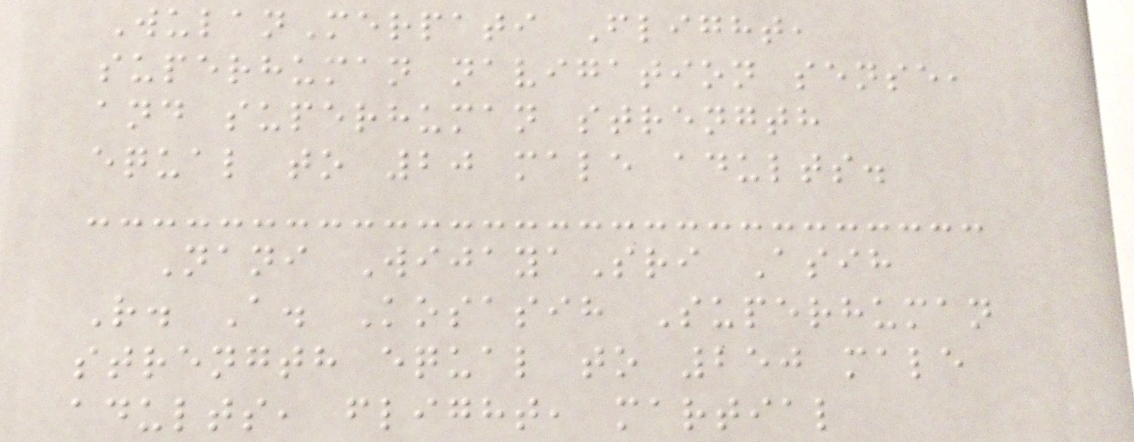WulanMerpati Flight,
superhuman navigation sense,
and superhuman strength
equal to 20 male adults.
Nani WijayaSri Asih
R. A. Kosasih Superhuman
strength equal to 250 male
adults, flight, martial
